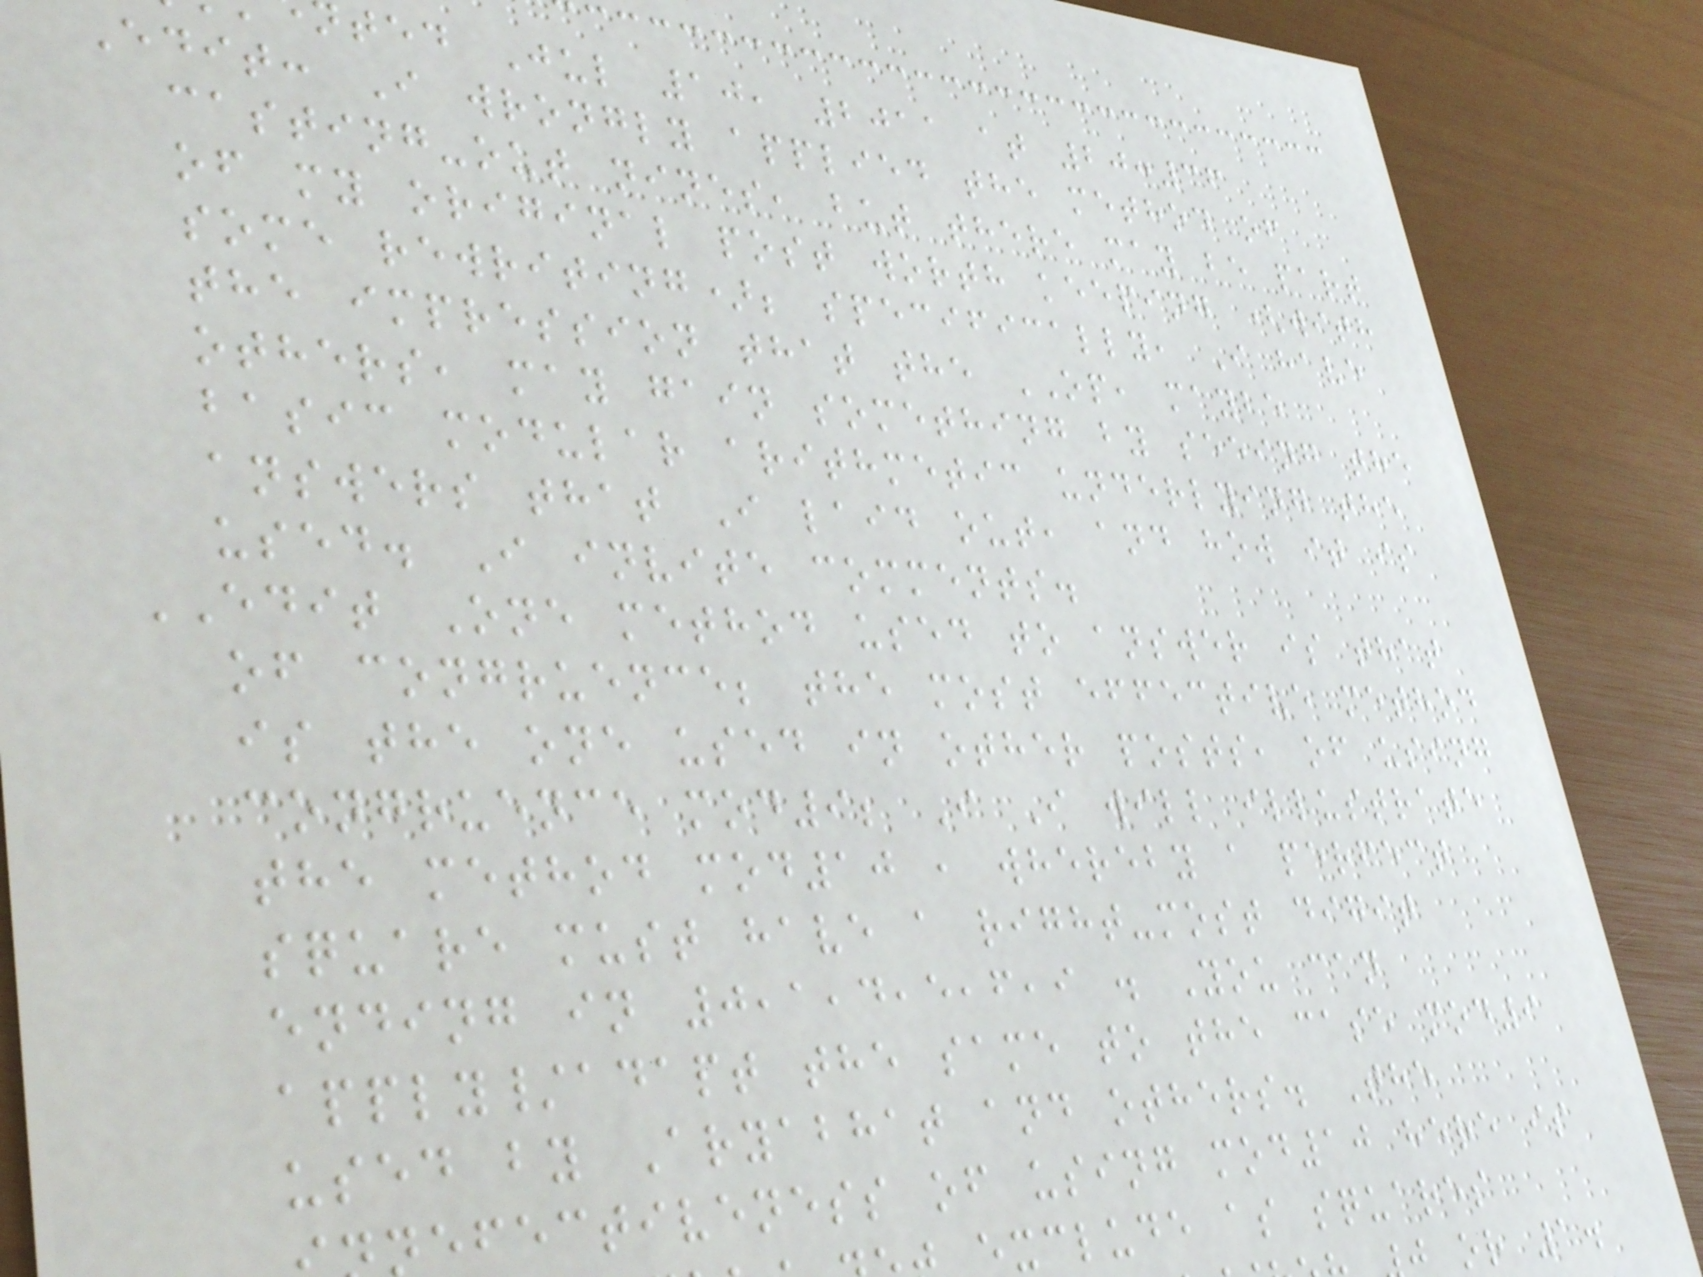ted Jul 10, 2011 at 20:36
Edit: I wrongly applied the method of
casting-out nines, but there may be part
of my original post worth keeping (with
some rewriting); specifically, I have
the impression that the OP, maybe
others, may gain something by seeing the
basic modular arithmetic underlying the
answers that I laid out, and how it is
used. I invite comments.
EDIT One method used to answer is that
of congruence; the most effective method
is the one used in other posts, of using
congruence mod9; I I will illustrate
the method mod10 , whereby a perfect
square must have a right-most digit
ending in 0,1,4,5,6,9 . You can
apply/adapt the same to the case mod9
used by Aryabhat and others. The
efectiveness of using mod10 here is
exclude as squares
